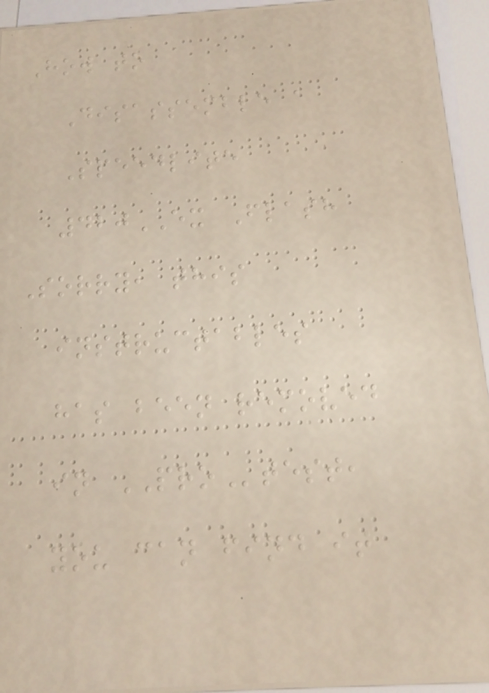How to
Disassemble a
Speedlite
420EX Flash
Sorry, this
instructables
has been removed
in PROtest,
you can find it
